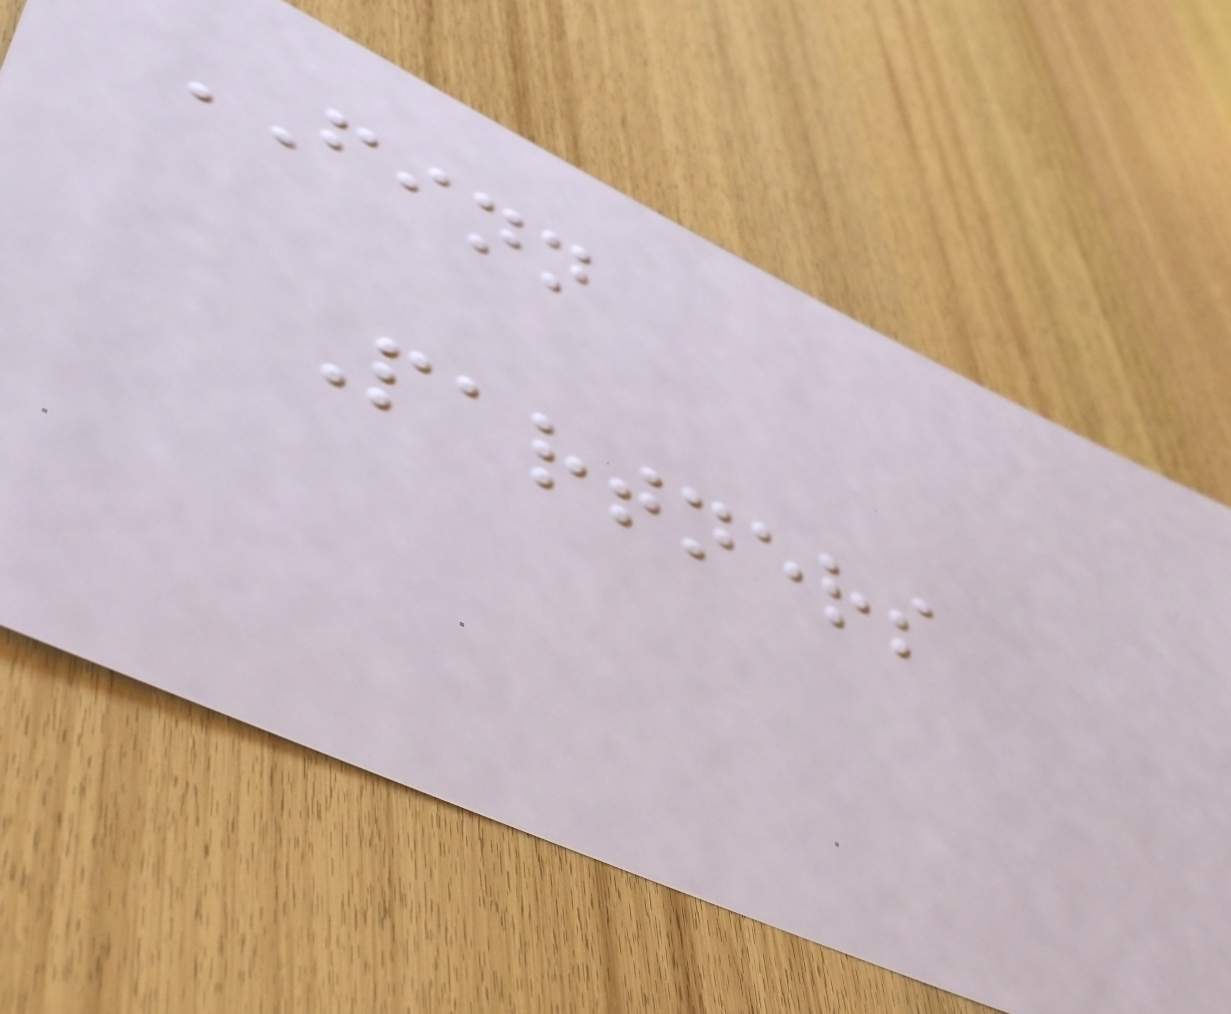FINN
Partners
